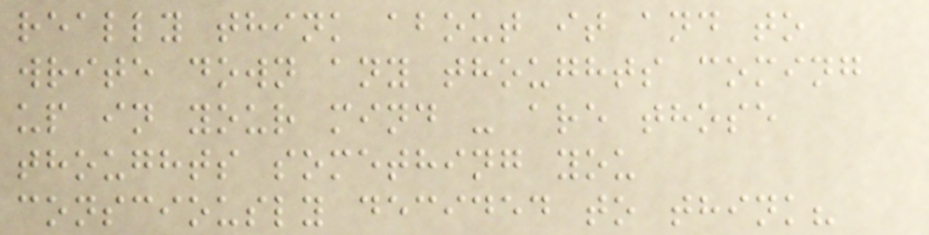really think about it and to
write down any thoughts coming
up in your mind - are those
thoughts something you
consciously decided to think?
